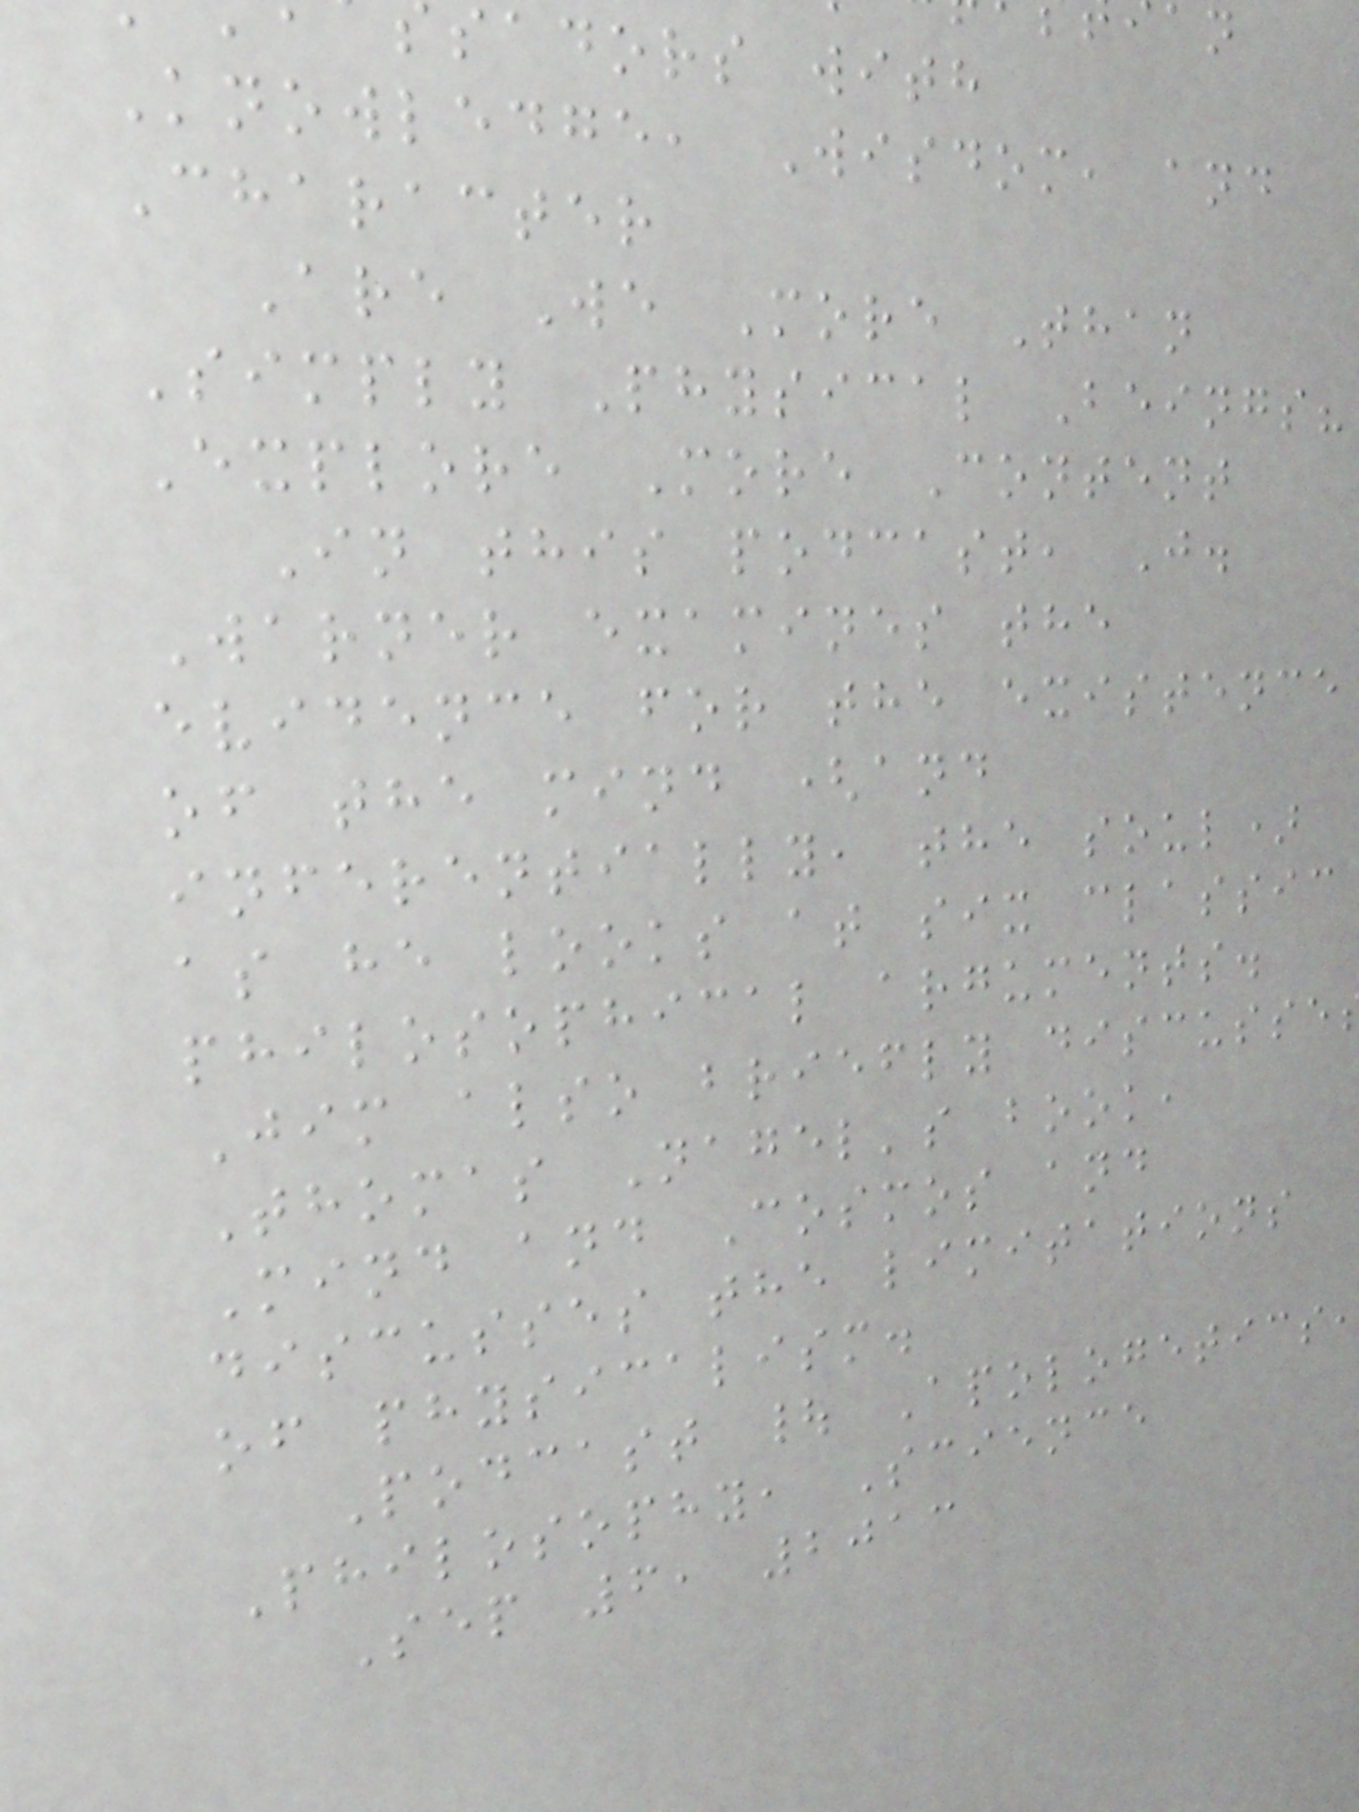sadors with
Knowledge, Wisdom, and
Character
Are We More Than
Simply Physical Beings?
Explore More Content
In this podcast, J.
Warner examines the
evidence for the existence
of the mind (and
inferentially, the soul)
as he looks at six classic
philosophical arguments.
Jim also briefly discusse
Thomas Nagel's book,
Mind and Cosmos and
discusses the limitations
of physicalism.
Podcast | Apologetics,
Philosophy, Science
Sep 6, 2013
